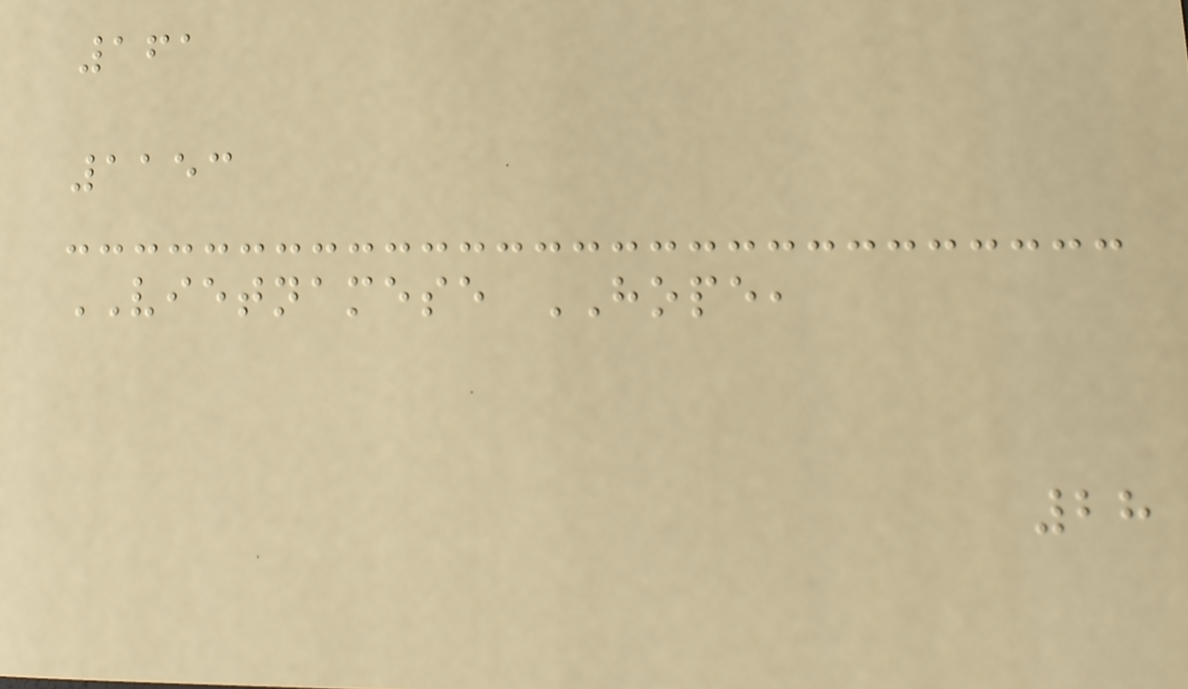161
1153
VIETNAMESE HOPE,
28
